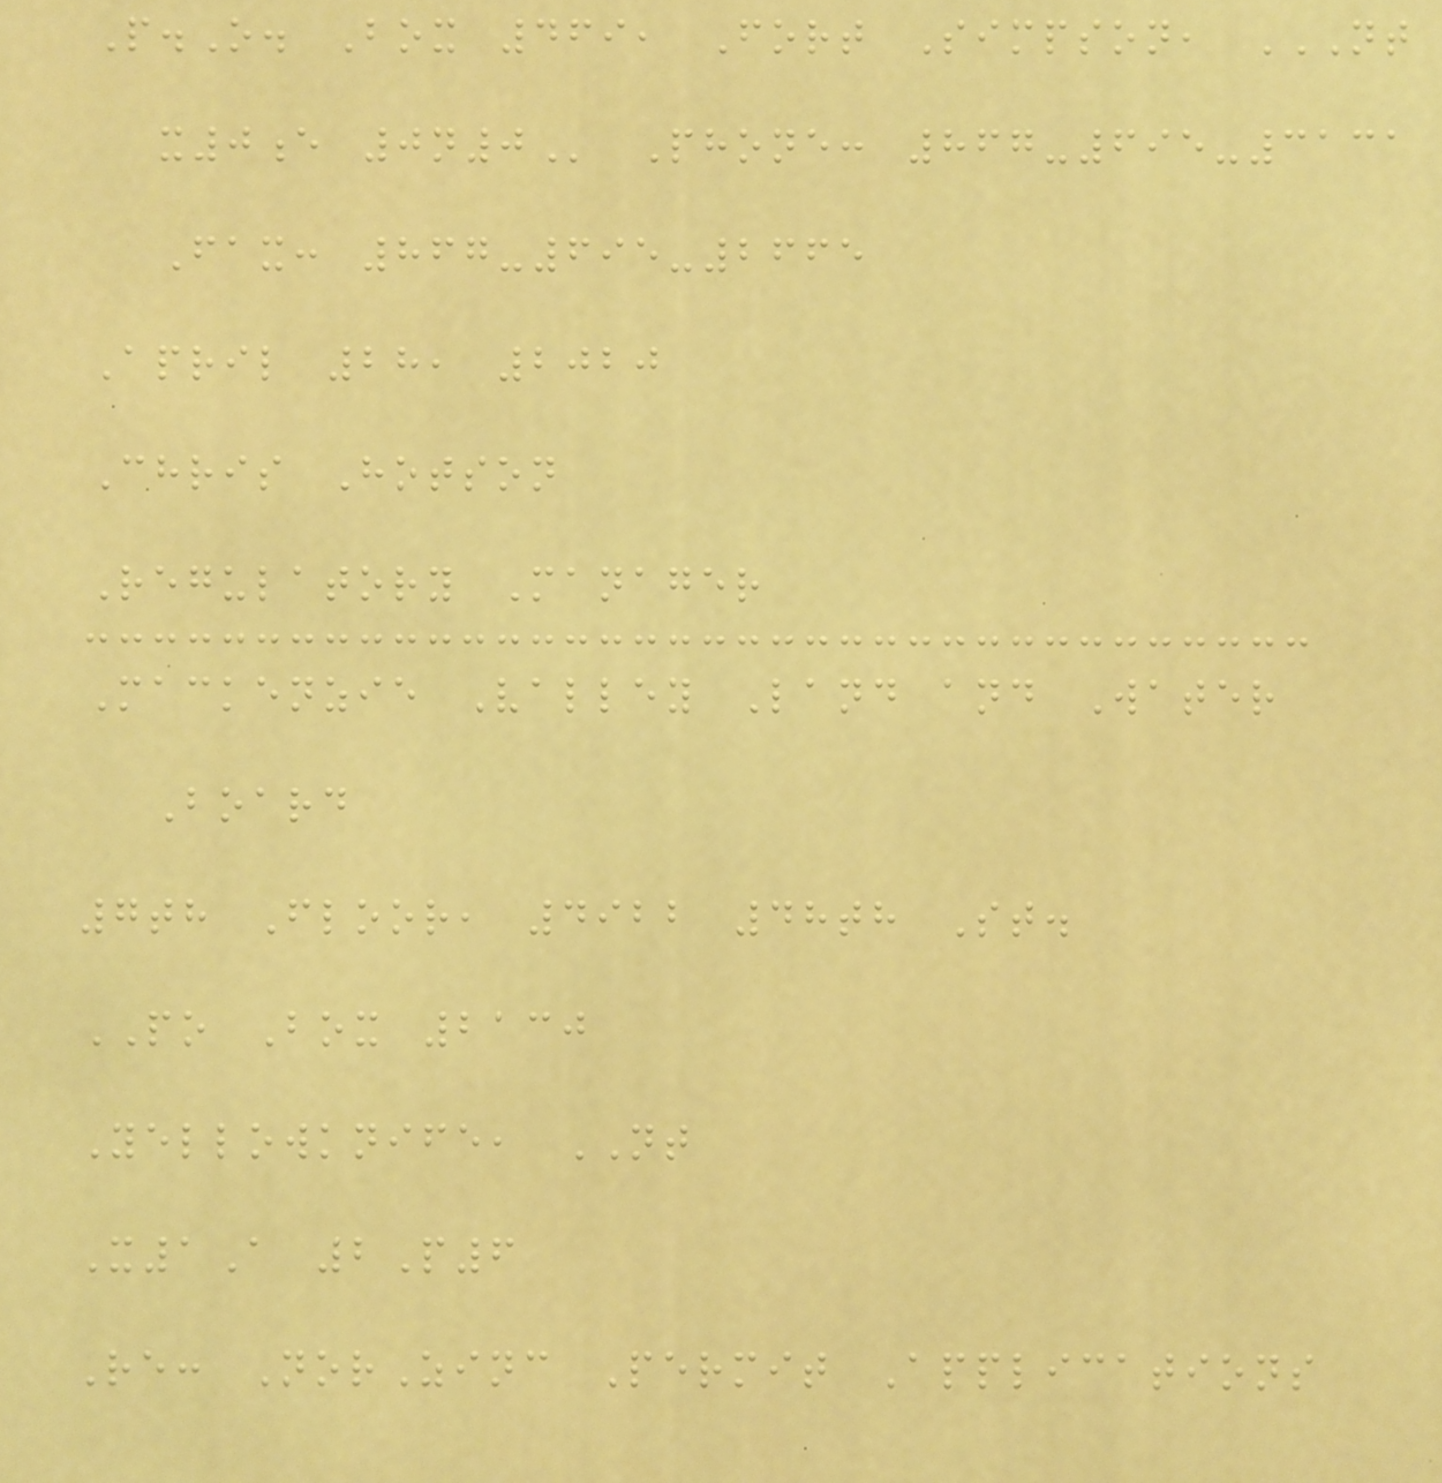P.O. Box 469, Fort Simpson, NT
X0E 0N0 Phone: 867-695-3131
Fax: 867-695-2665
April 28, 2020
Chris Hotson
Regulatory Manager
Mackenzie Valley Land and Water
Board
7th Floor, 4922 48th St.
PO Box 2130
Yellowknife, NT
X1A 2P6
Re: NorZinc Permit Applications
